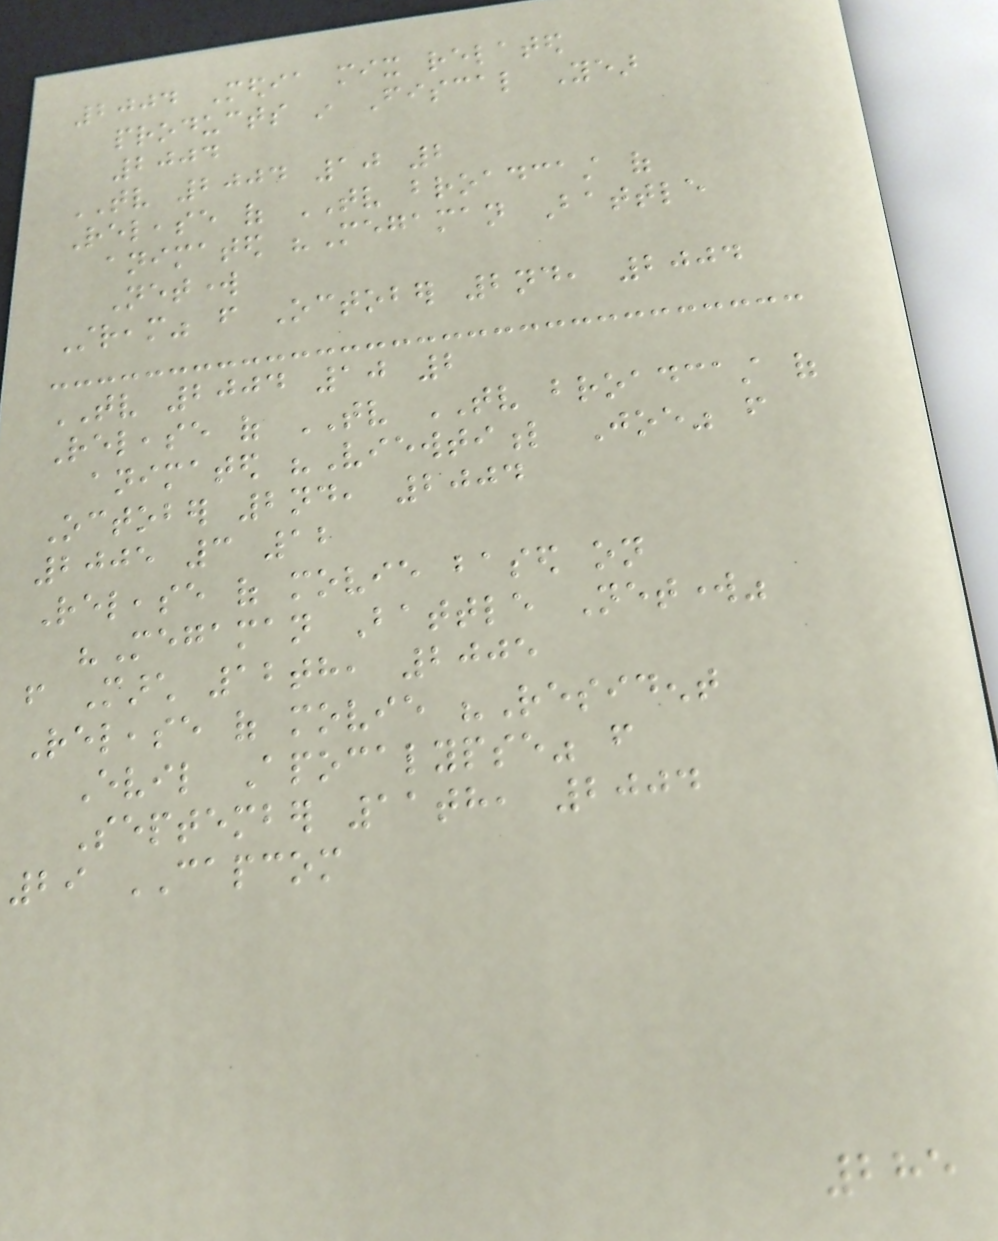2004 Media mix related
products in Fiscal Year
2004
TV 2004 10 2
Release of TV broadcast of
animated "Megaman Battle
Network
Stream" from October 2nd, 2004
TV 2004 10 2
Release of TV TV broadcast of
animated "Viewtiful Joe" from
October 2nd, 2004
2005 3 12
Release of movie based on
"Megaman Battle Network"
from March 12th, 2005
Release of movie "Resident
Evil Apocalypse" from
September 11th, 2004
29 CAPCOM
285
